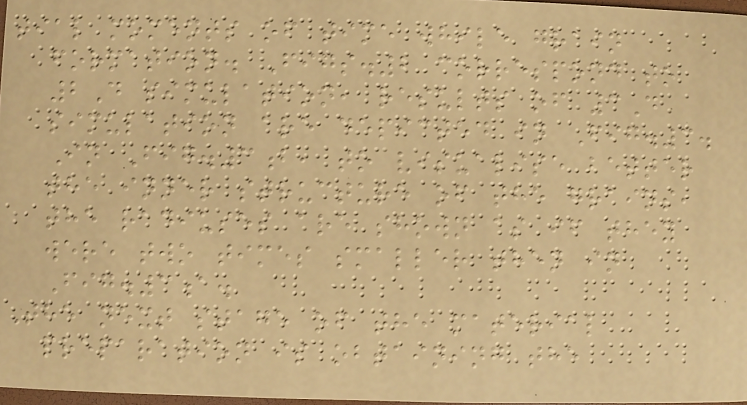tial moments of time while grain
formation. Figs.2 correspond to
2D simulation, results of 3D
simulation are depicted in Fig.3.
In Fig.3b, to visualise better
the inner structure of the grains,
the radiuses are shown as if they
were two times smaller then in
Fig.3a.
The next stage of the material
preparation is obtaining the
